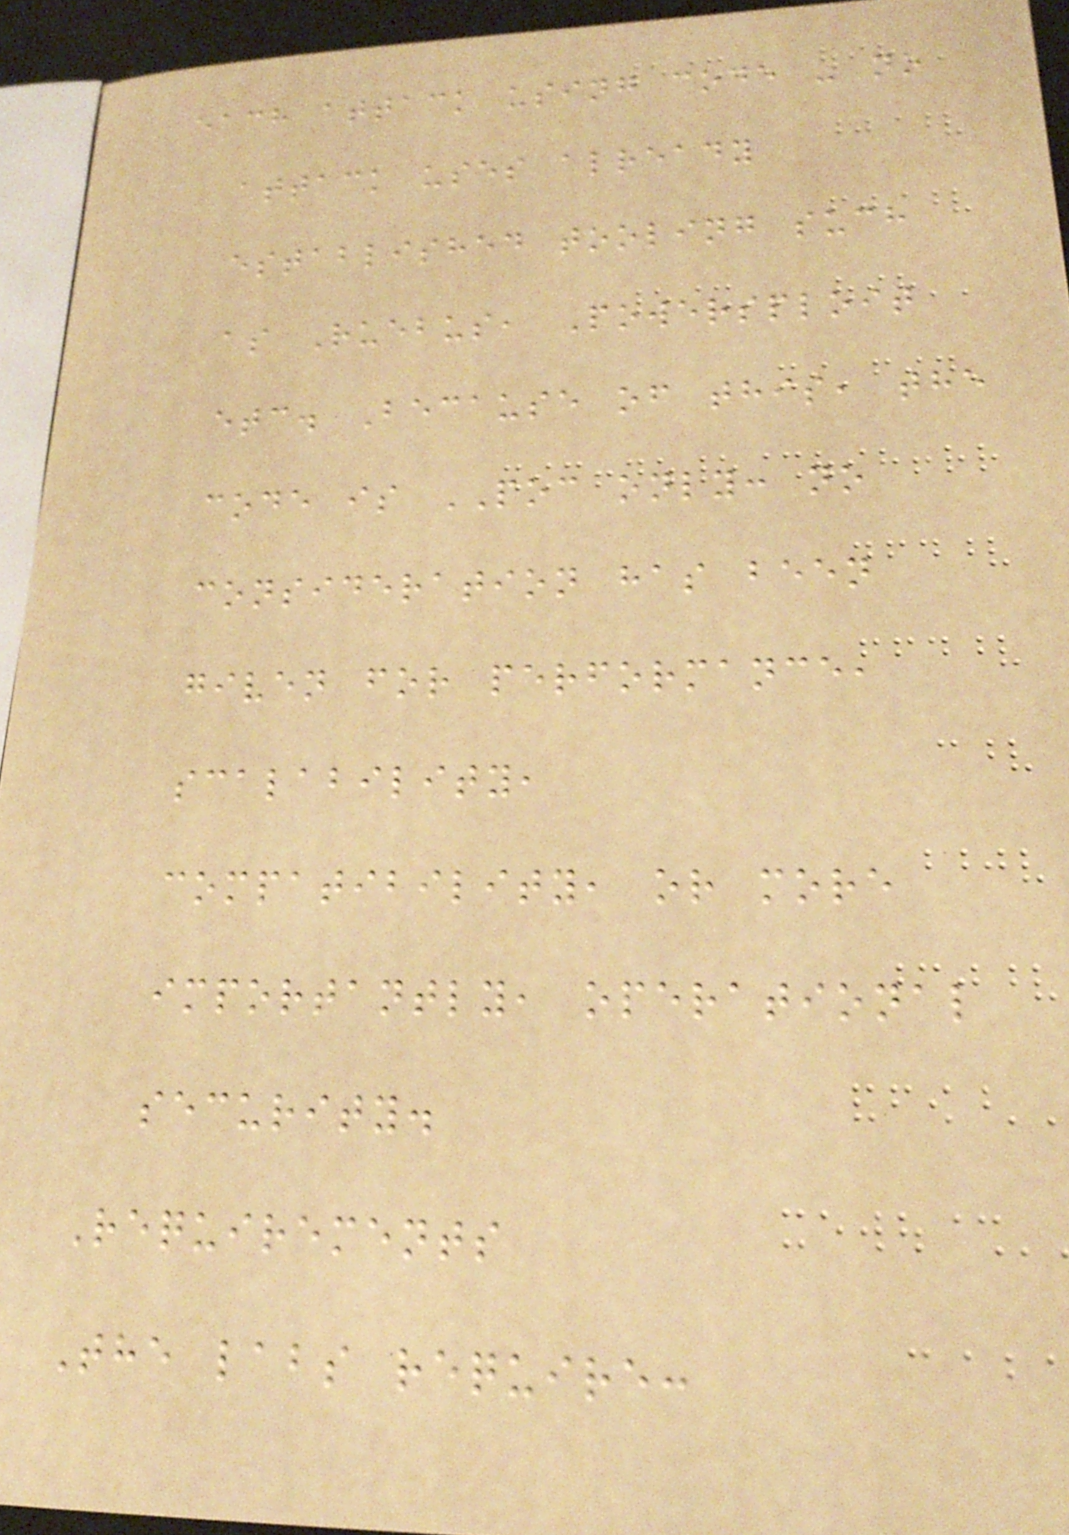each attack using code - no
attack uses already
established tooling such
as Ruebus, Powersploit
etc. Because of this, the
code is POC only: no
consideration has been
given for performance,
scalability,
compatibility, or more
importantly, operational
security.
Requirements
The labs require:
